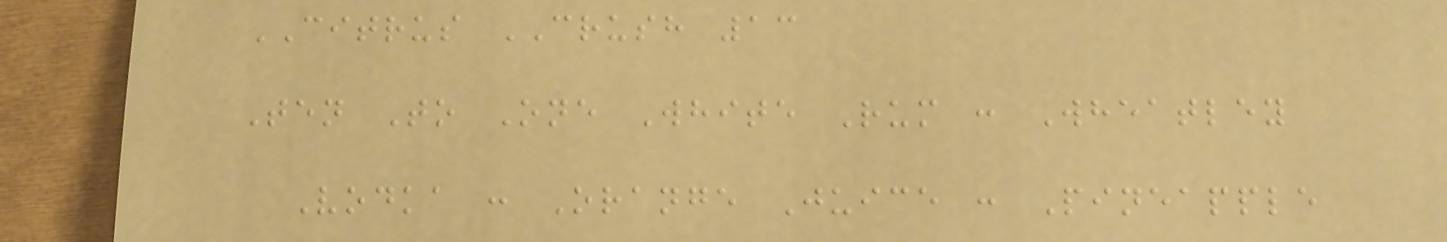CITRUS CRUSH 13
Ten To One White Rum : Wheatley
Vodka : Orange Juice : Pineapple
